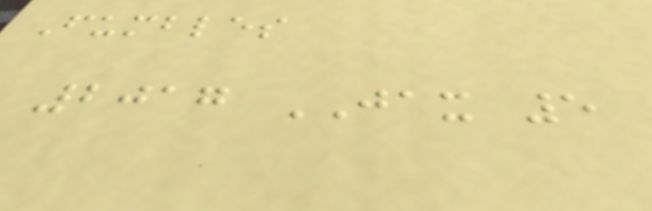Fumbles
2017 JAX 5
